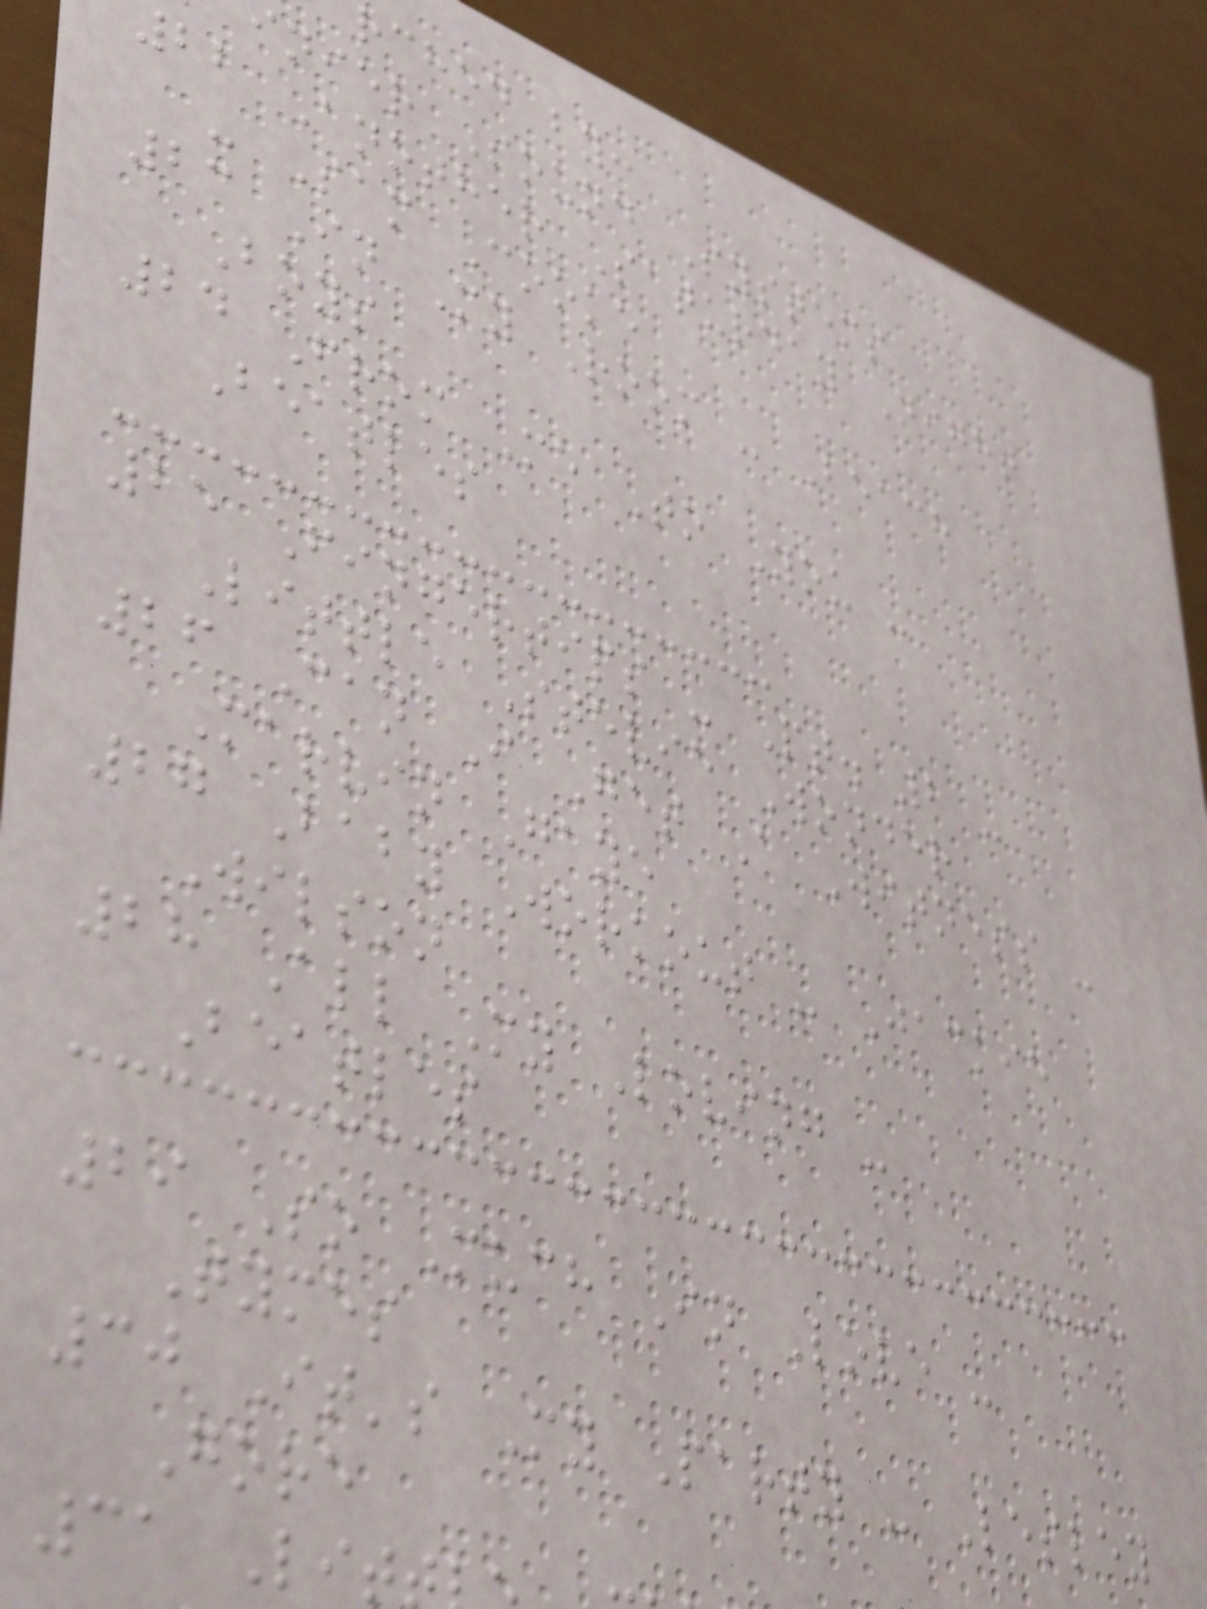rched by:
inier Sound Systems
22 Another Saturday Night
- Sam Cooke
23 In My Room - Beach
Boys
24 From Me To You -
Beatles
25 Fingertips - Pt. 2 -
Little Stevie Wonder
26 Can I Get A Witness -
Marvin Gaye
27 Baby Workout - Jackie
Wilson
28 All My Loving -
Beatles
29 So Much In Love -
Tymes
30 It's My Party - Lesley
Gore
31 Lit
